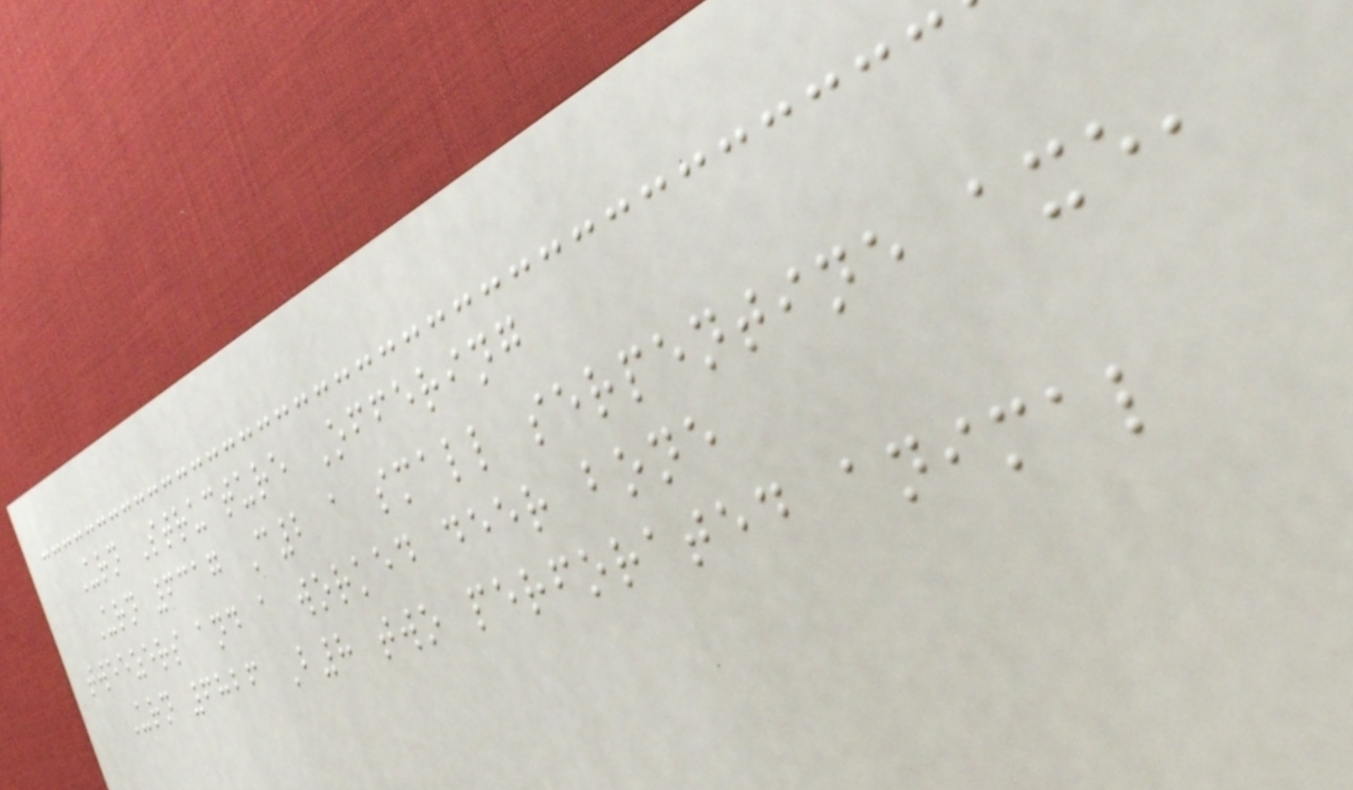Urn Structure Offering
Urn 6317 C2 a small serpentine axe,
tweezers and a worked deer bone
Urn 6826 B8 two perforated animal
